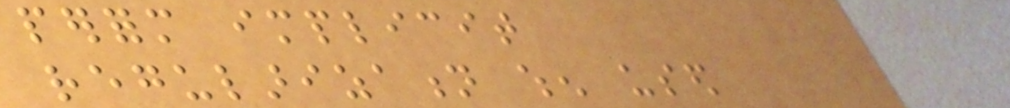perform implicit
regularization when used
